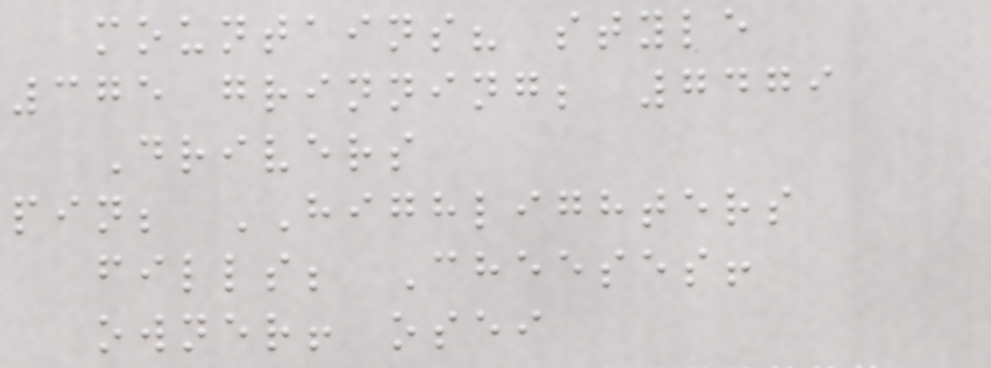mountains? style
375 grinning; 7479
Drivers
pin; HIGHLIGHTERS
fills; Cheeses!
owner! osei
